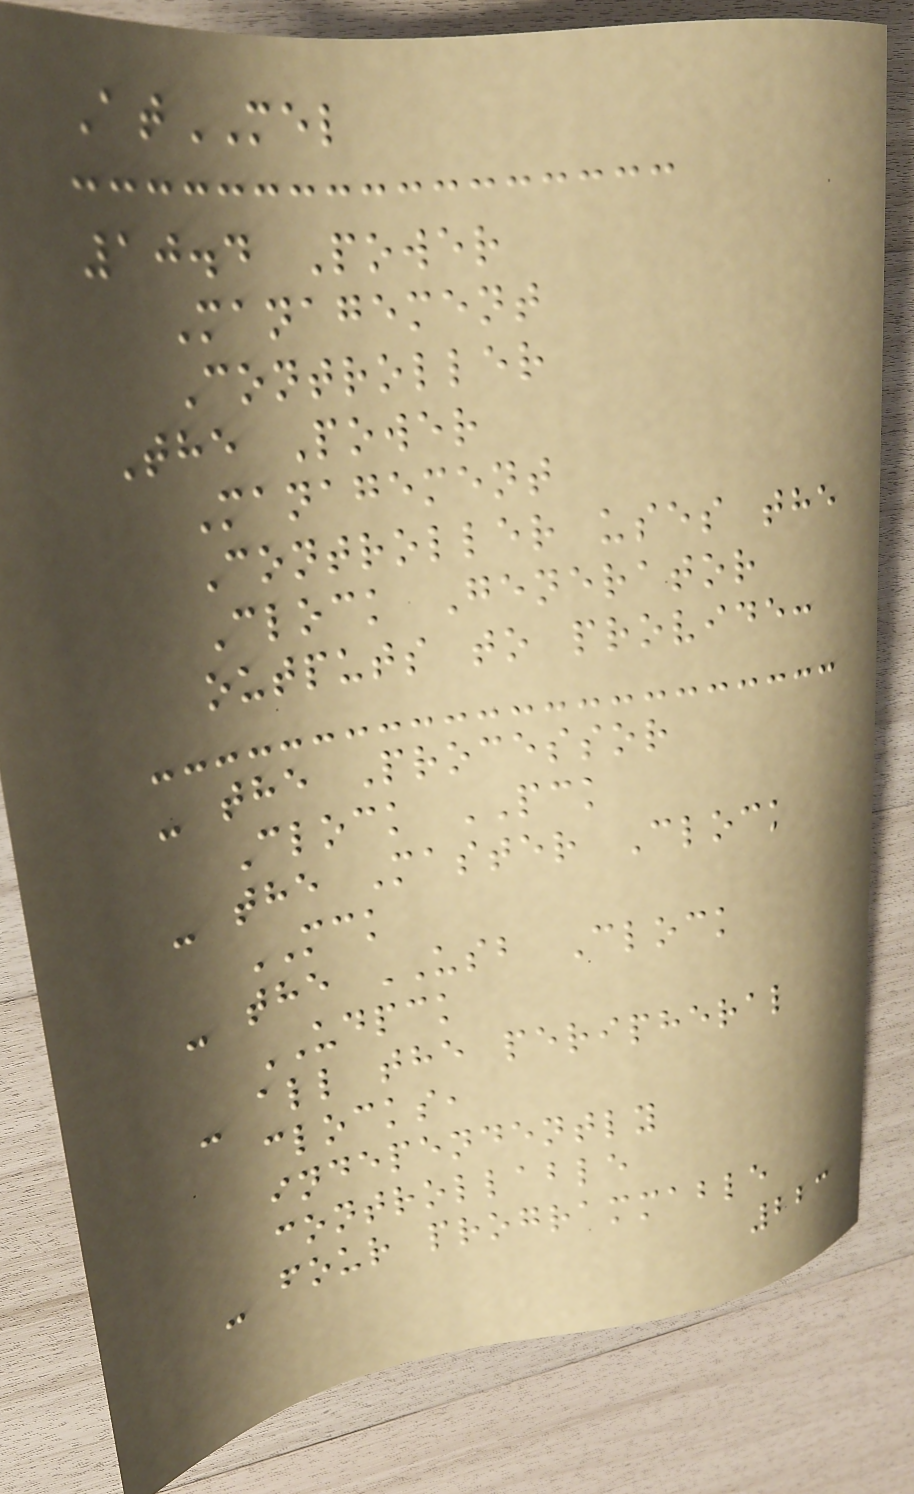AtMEL
10.4 Power
Management
Controller
The Power
Management
Controller uses the
Clock Generator
outputs to provide:
- the Processor
Clock PCK
- the Master Clock
MCK
- the USB Clock
UDPCK
- all the peripheral
clocks,
independently
controllable
- four programmable
223
